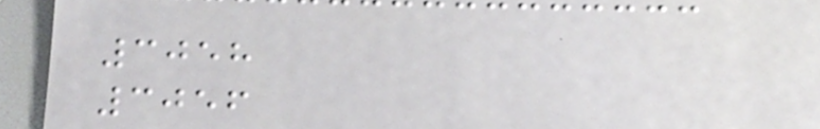3058
3056
